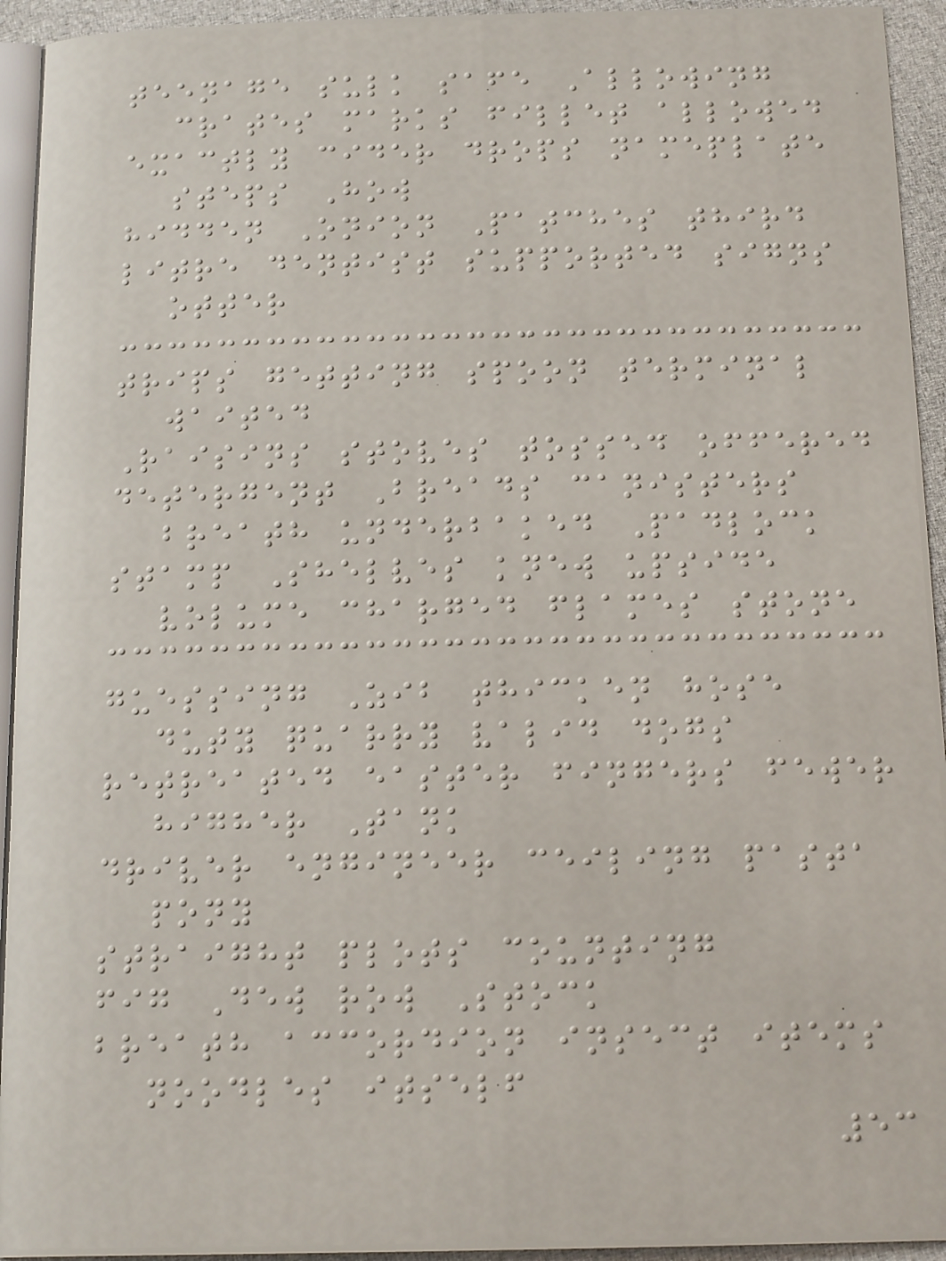teenage sulk safe Allowing
crates marks fillet allowed
exactly cider drops nameplate
steps How
hidden Onion Patches third
litre dentist supported signs
otter
trips getting spoon terminal
waited
Raisins stoves tossed offered
detergent Breads canisters
breath underbaked Padlock
stamp Shelves knew upside
volume charged flames stone
guessing Zib thicken hose
duty quarry valid dogs
retreated easter fingers fewer
higher Tank
driver engineer ceiling pasta
pony
straight plots counting
fig Dew row Stock
breath accordion insect items
noodles itself
53
